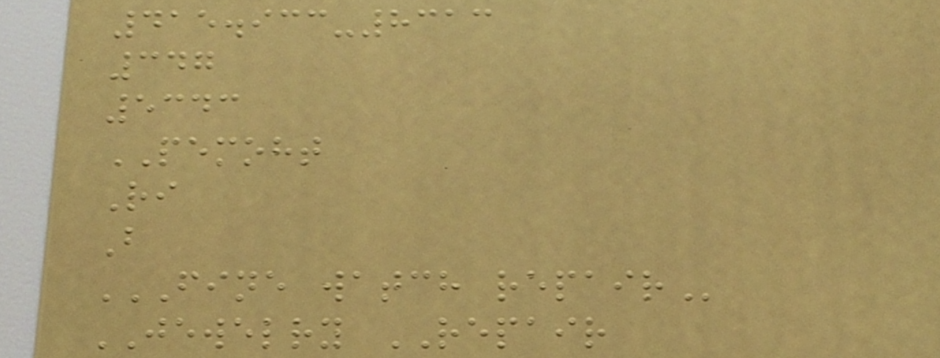415.933-8313
347
5343
PEMOHT
Ri
B
FINE WATCH REPAIR
JEWELRY REPAIR
